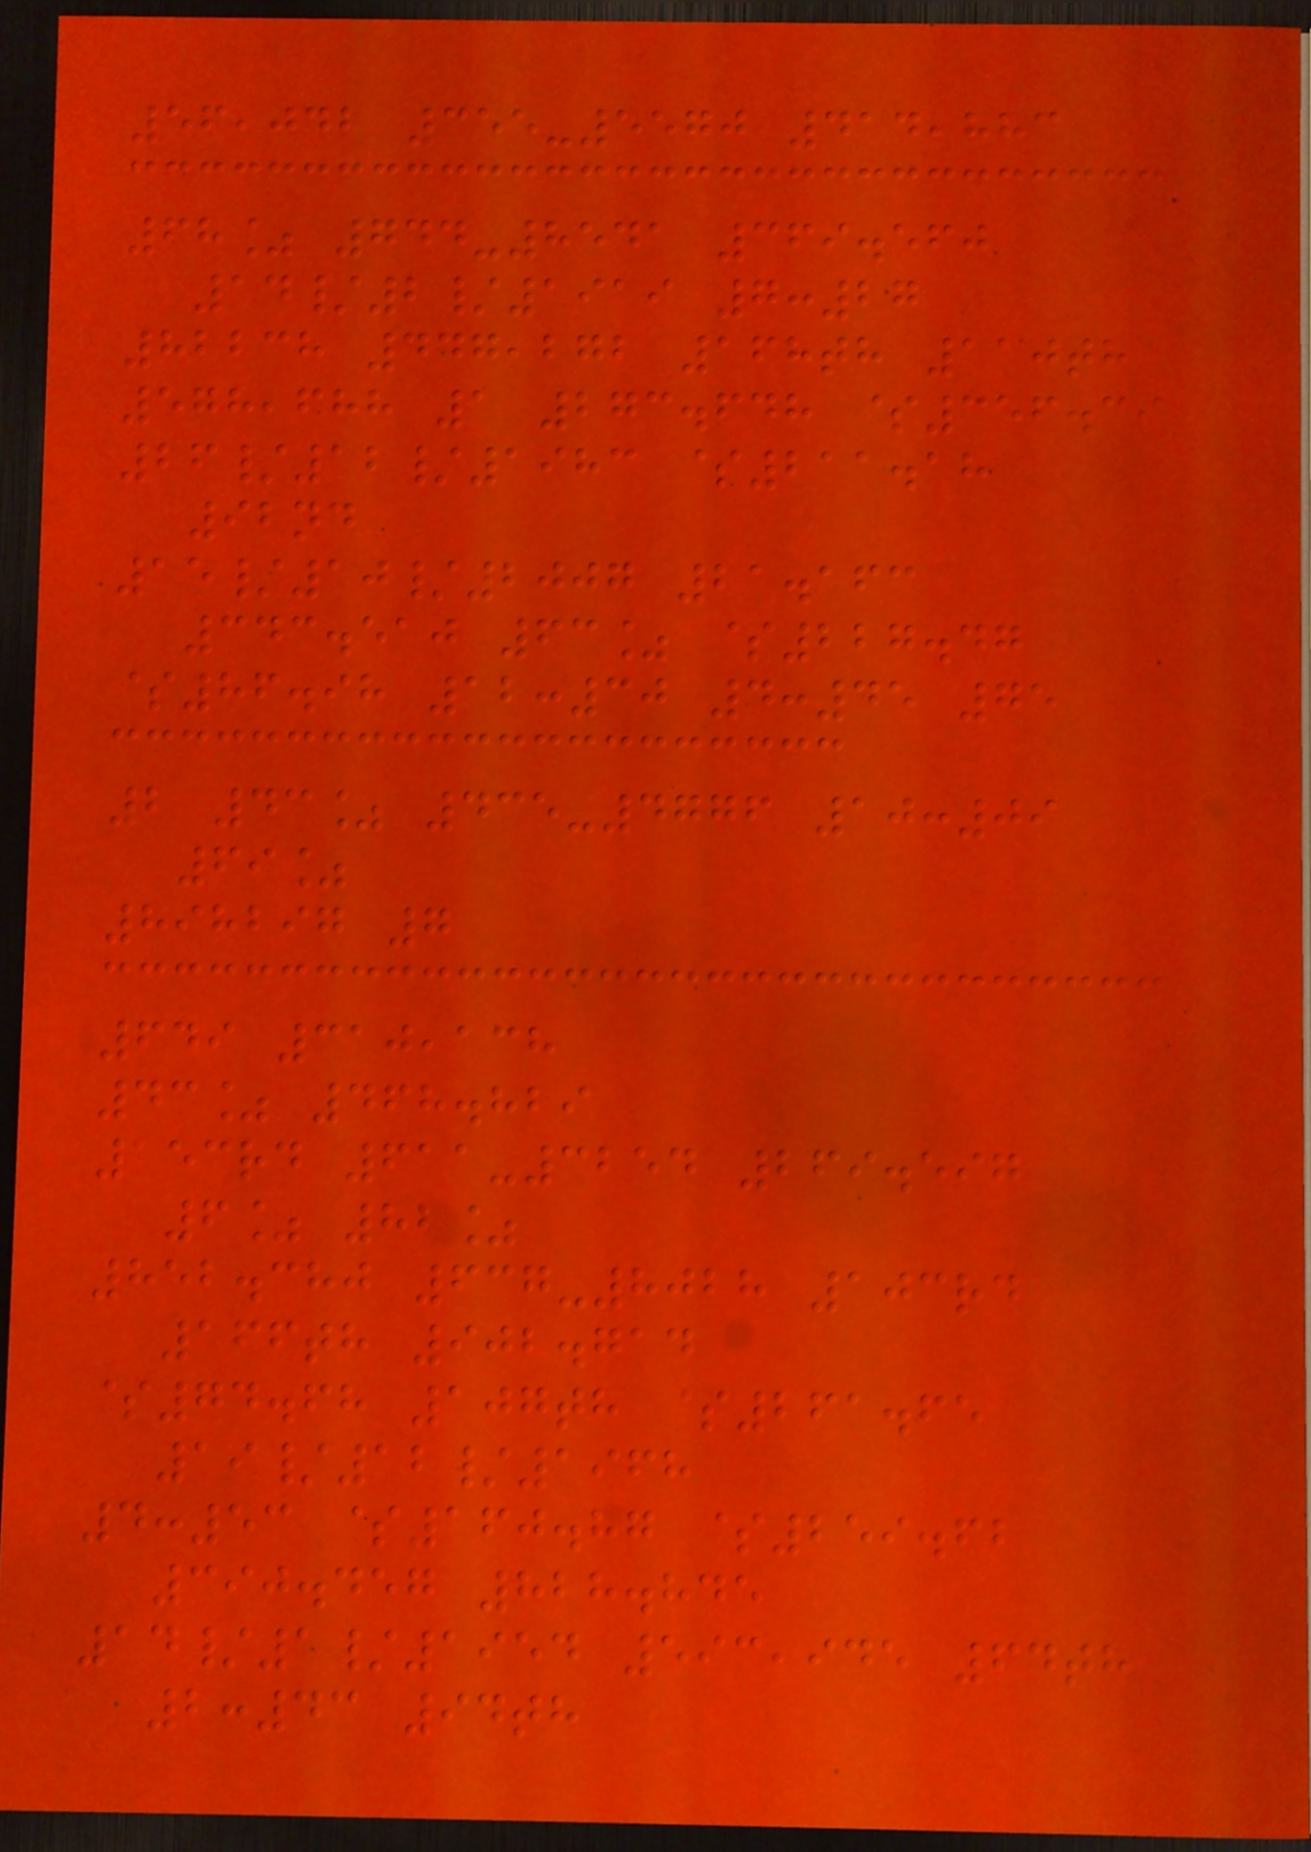56,042 355-5570 414,883
68% 744-8541 369.560
14/2/1919 7:27
82238 447,272 168th 110th
578,688 1 273.648 $356.39
26/12/1983 $211.18
92nd
15/10/2007 21.163
343.510 63% $227.47
$86.98 12:30 4:45 75
2 43% 435-4776 10:09
69%
898297 7
649 310,138
43% 468.829
153rd 611-3254 269.597
6% 82%
852.380 637-8028 103rd
166th 902.714
$74.68 107th $261.65
19/12/1968
4:53 $160.87 $259.62
390.457 828.845
14/1/1954 593,945 64th
2:43 94th
